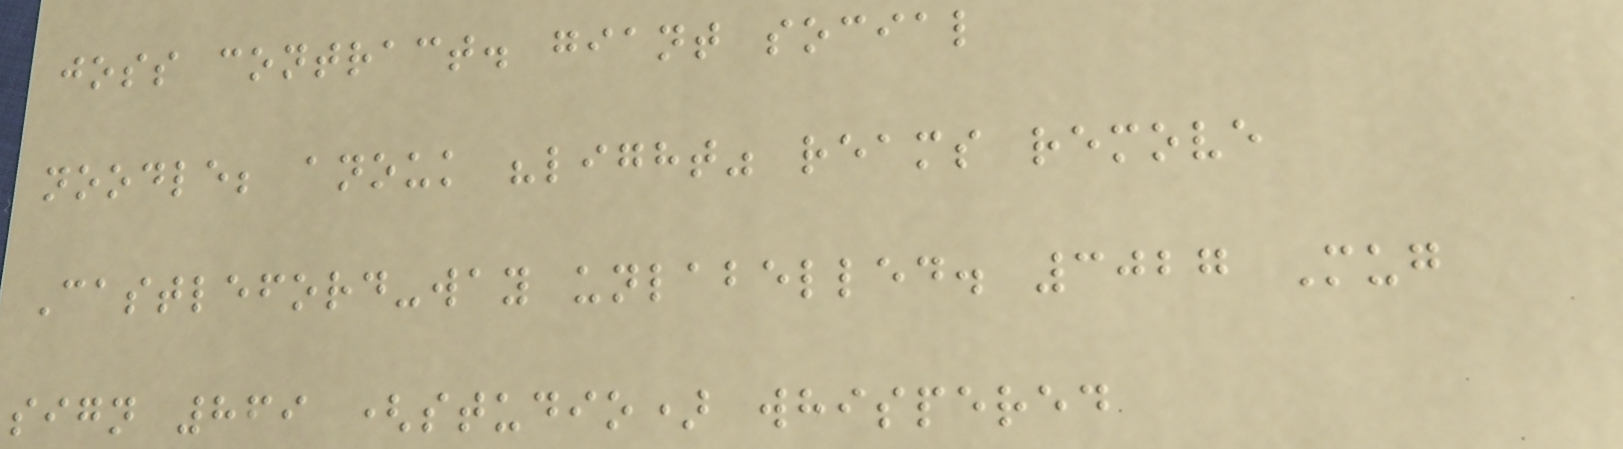joss contract. giant social
noodle; anouk "light" reams remove
Castleford-way unlabelled. 3027 Mug
sign 869 (studio) whispered
